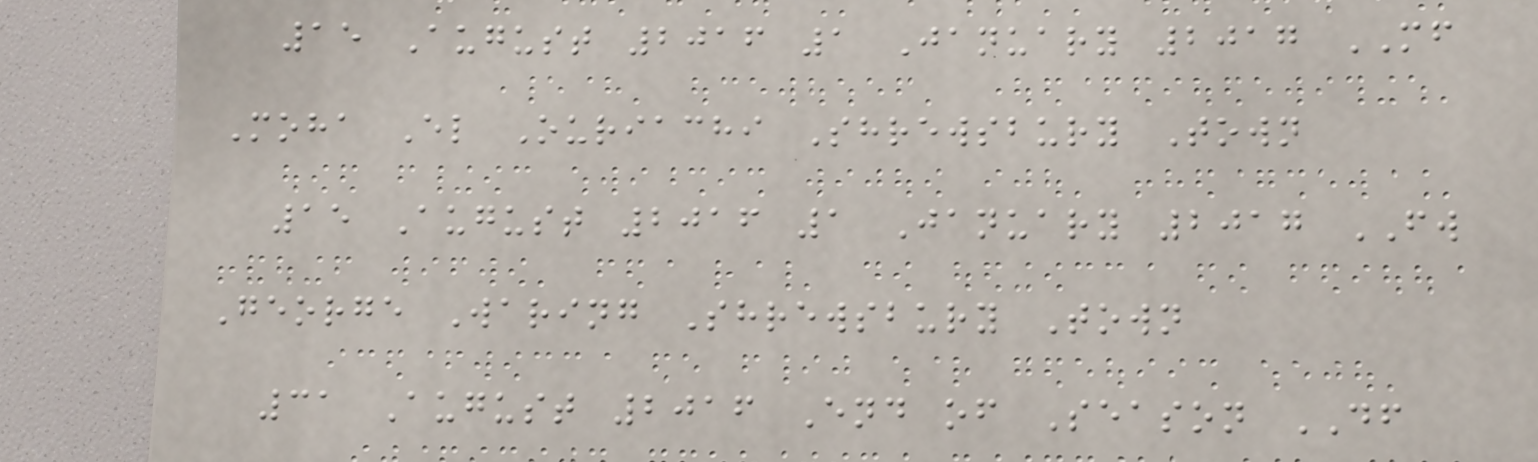15 August 2016 1 January 2017 MF
Moha El Ouriachi Shrewsbury Town
15 August 2016 1 January 2017 FW
George Waring Shrewsbury Town
31 August 2016 End of Season DF
